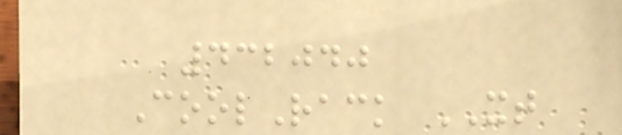432040
CoolRack XT
